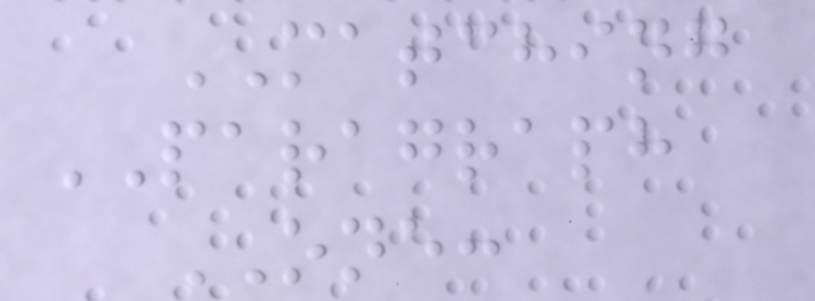MATCHING
PARAGRAPH
ONE:
